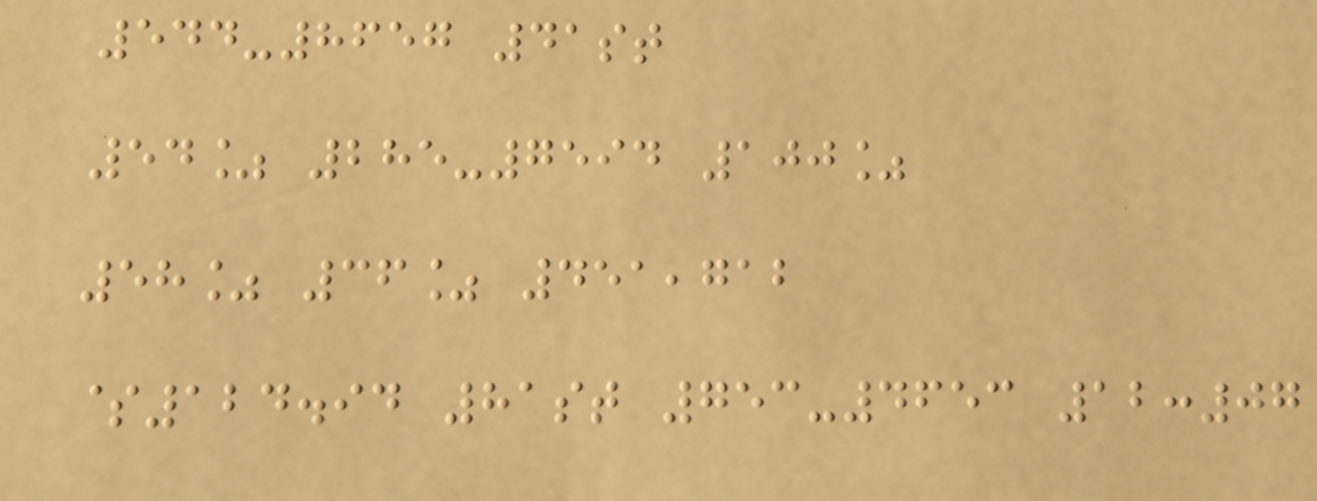544-8657 41st
54% 285-7594 100%
58% 36% 451,712
$124.94 81st 753-4653 12:07
